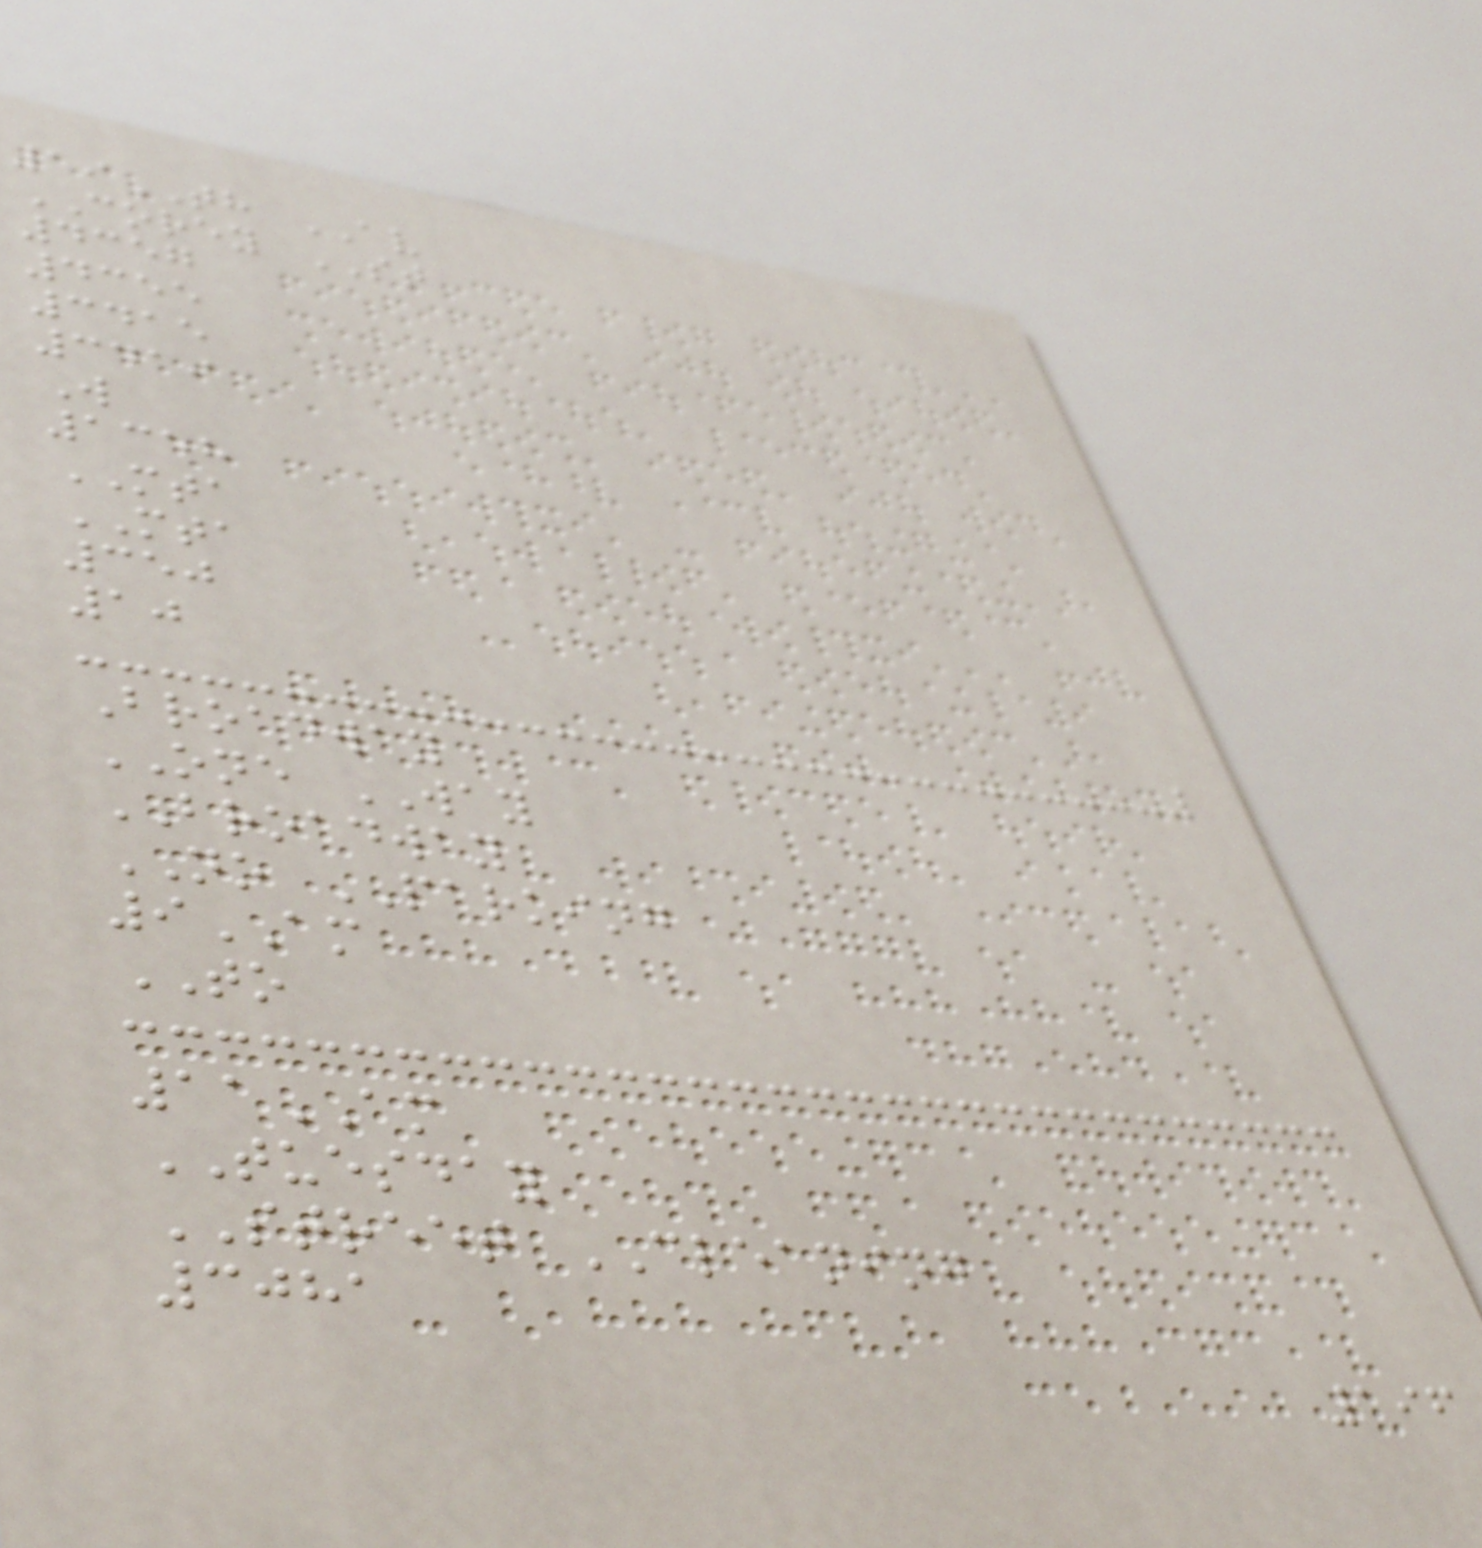19TH AV
COREY ST
4357
4355
3415
3419
W
1358
MTA
MTA
350
10
Broadway
ONE WAY
BROADWAY
NO PARKING
9AM
TO
11AM
TUESDAY
STREET CLEANING
3081
196
